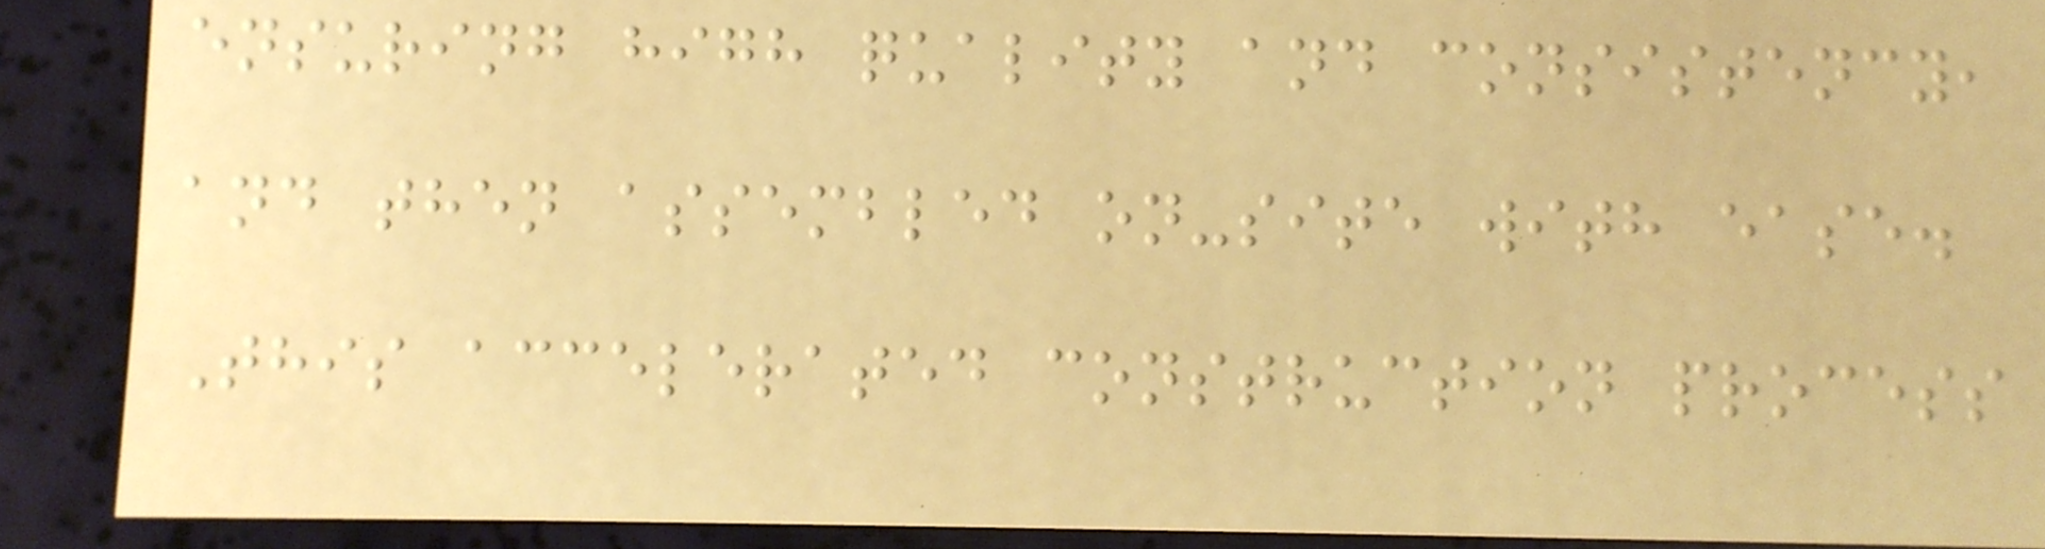ensuring high quality and consistency,
and then assembled on-site with ease.
This accelerated construction process
